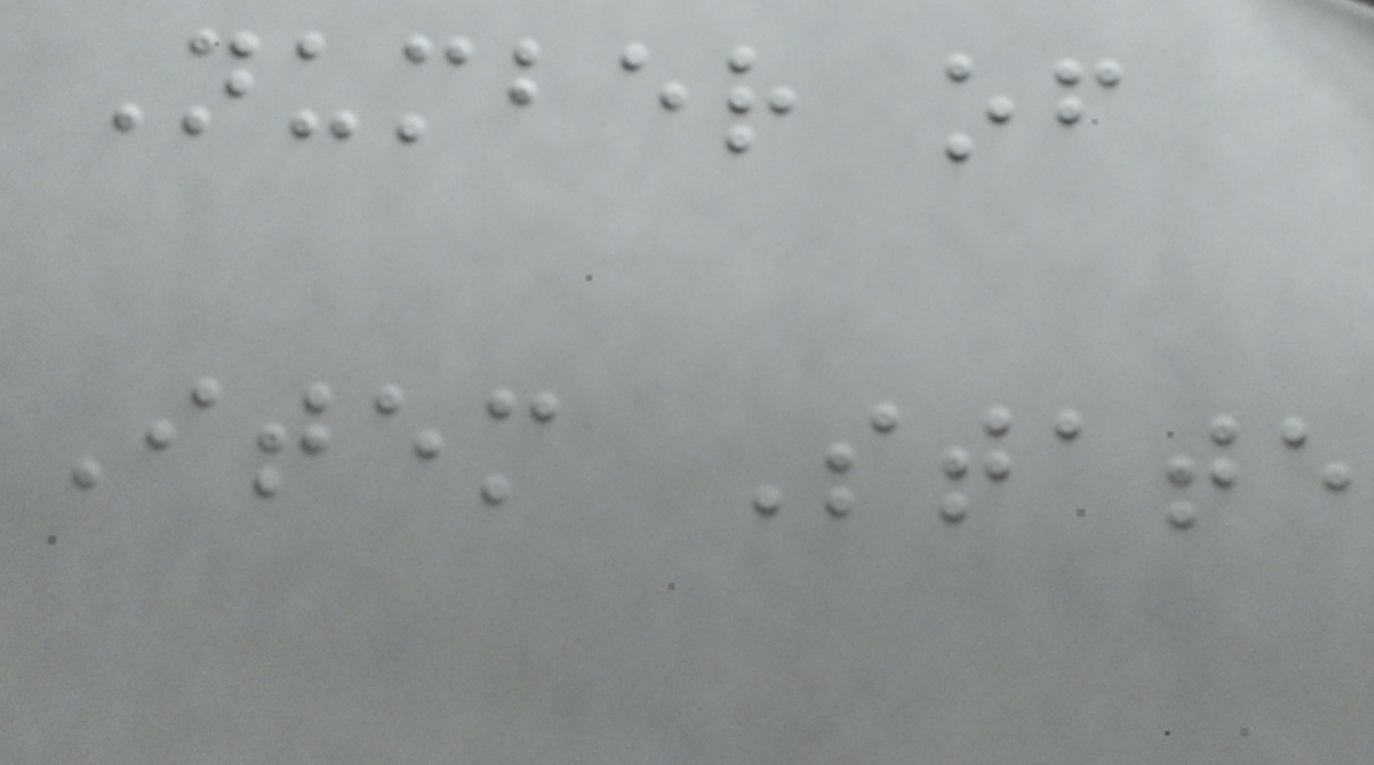Number of
Item State
